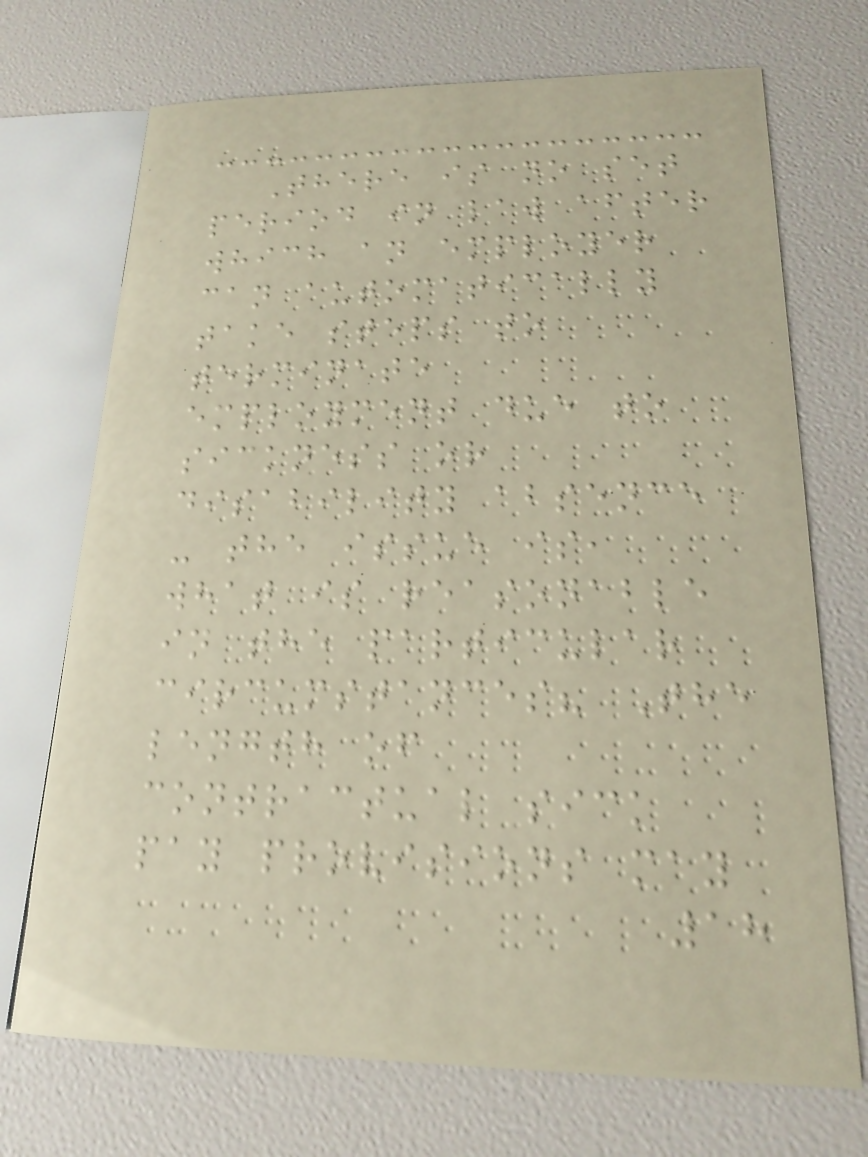There is no set
period in law after
which an employer
can automatically
take steps to
terminate
employment due to
sickness or
disability absence
- the issue is,
what is reasonable
in the particular
circumstances? The
length of
contractual sick
pay provisions may
18
